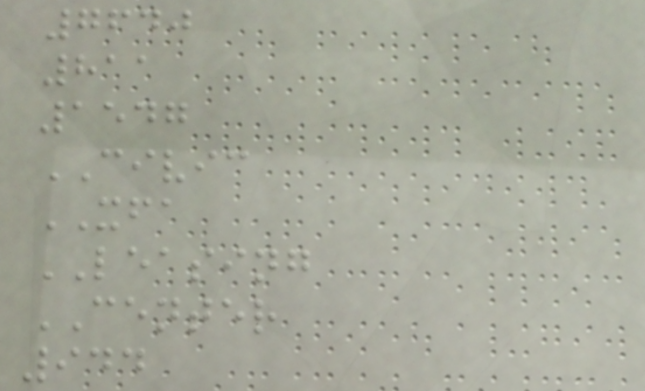7640
811
1547
CIVIC
XFA
LEASING
CENTER
944
